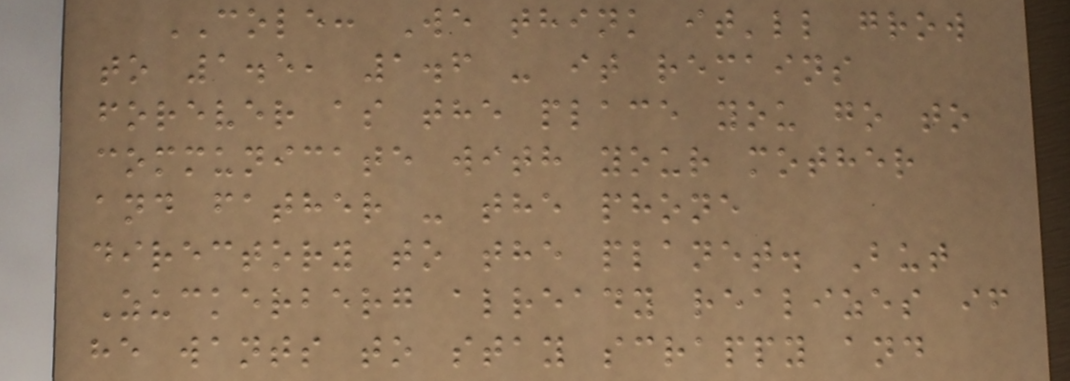COLE: We think it'll grow
to 1.5, 1.6 - it remains
forever as the place you go to
communicate with your mother
and father - the phone
directory to the planet. But
Zuckerberg already realizes if
he wants to stay scrappy and
